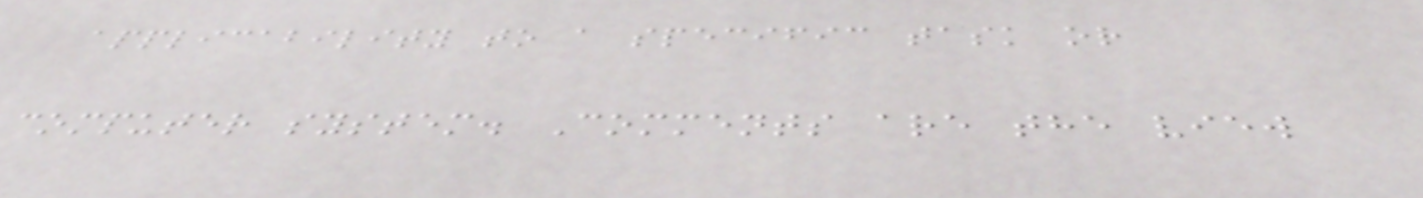applicability to a specific task or
computer system. Comments are the view
